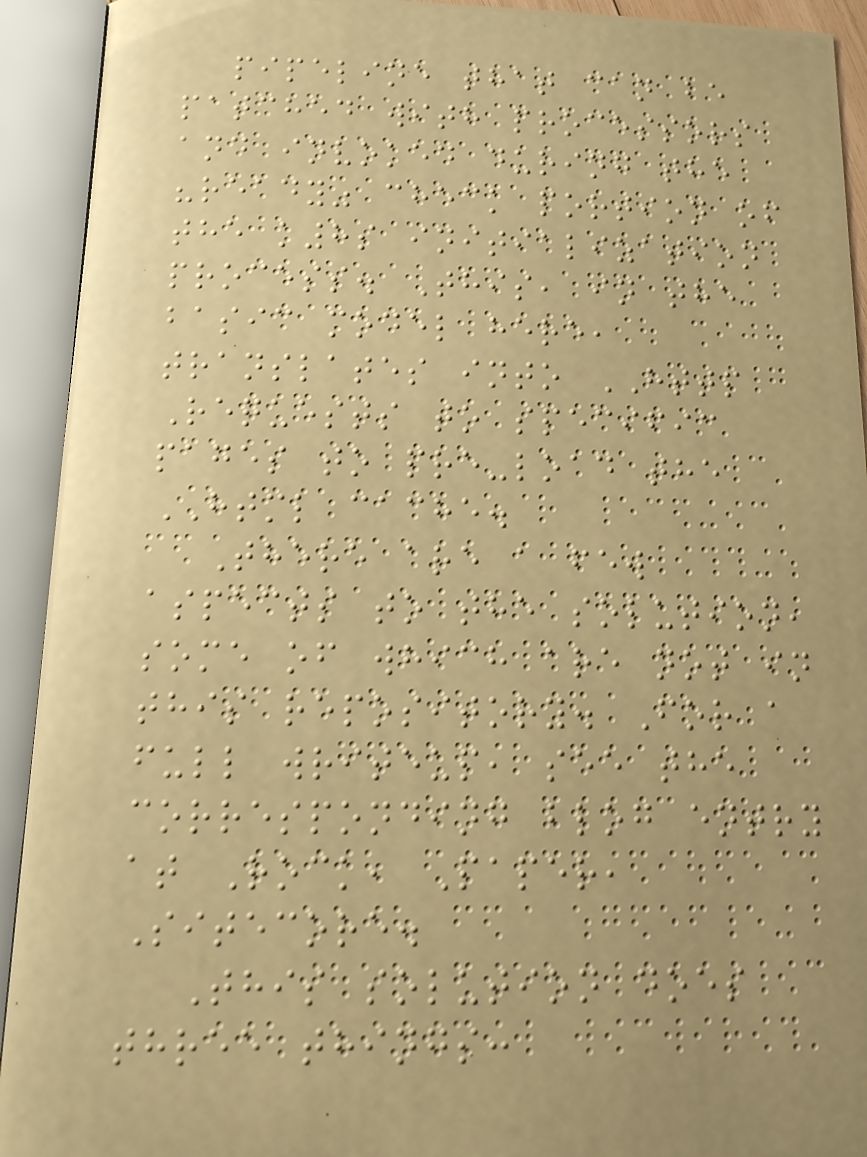pipeline that can be
patched with processors
and invoked during the
"ready" check portion of
the k8s initialization
process. This, in the
basic model here,
translates into HTTP
Requests to specific
pages to pre-load the
HTML cache.
There are a few
aspects to the solution,
some of which are not in
this repository. For a
full writeup, see the
corresponding blog entry
at Rock, Paper,
Sitecore.
This solution does
three things:
